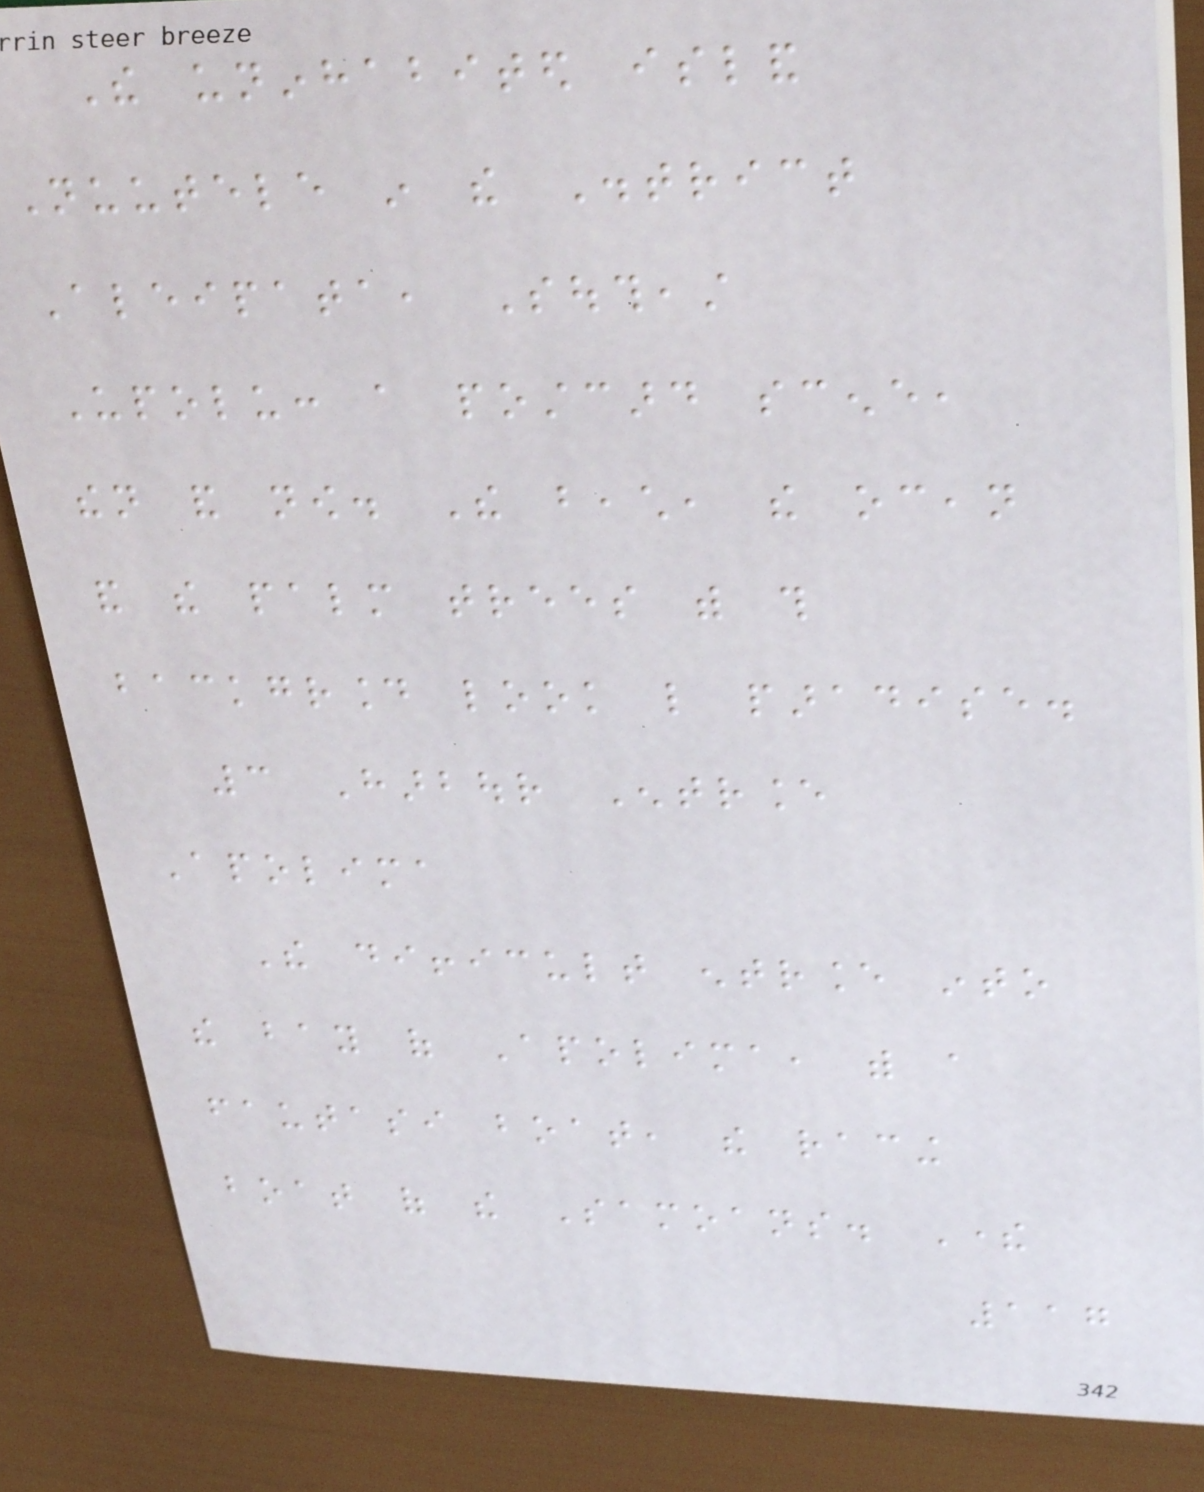The uninhabited island
Nuutele in the District
Aleipata, Southeast
Upolu: a postcard scene,
then and now. The beach, the ocean
and the palm trees with this
background look like paradise.
3 Harbour Entrance
Apolima
The difficult entrance into
the bay of Apolima, with a
fautasi boat, the racing
boat of the Samoans. There
117
